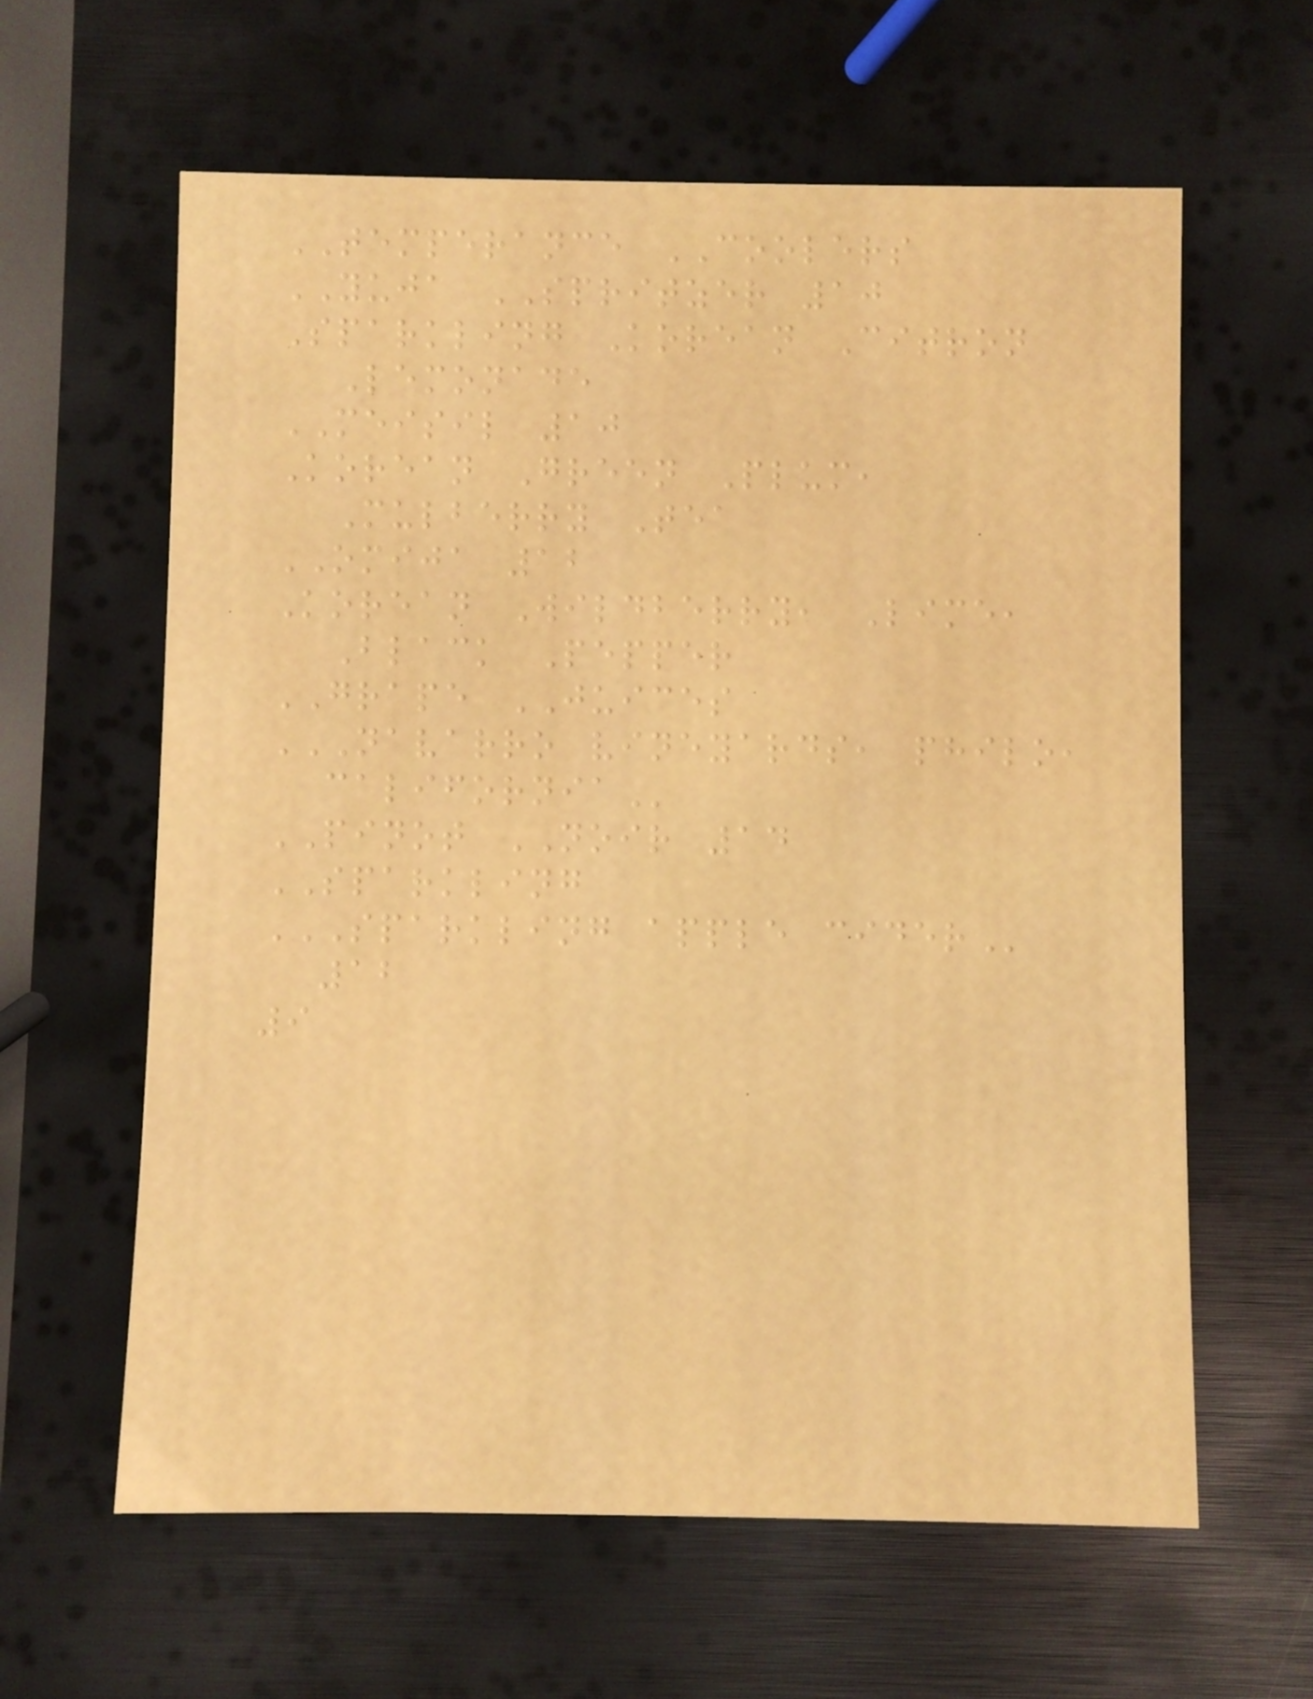TEMPERANCE COOLERS
YUJA SPRITZER 10
Sparkling Korean Citron
Lemonade
MEISIL 10
Korean Green Plum,
Mulberry Tea
OMIJA 12
Korean Wildberry, Lime,
Black Pepper
GRAPE JUICES
NAVARRO VINEYARDS, PHILO,
CALIFORNIA
PINOT NOIR 14
SPARKLING
SPARKLING APPLE CIDER
12
9
